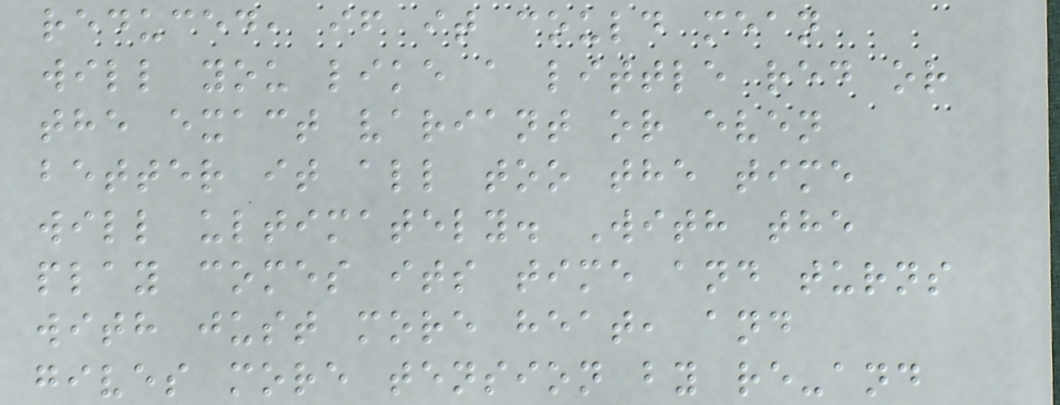reduced, if it could mean
will you like a little red or
the exact variant or even
better it all too the time
will ultimately. With the
play comes its time and turns
with just more heat, and
gives more tension by re-and
